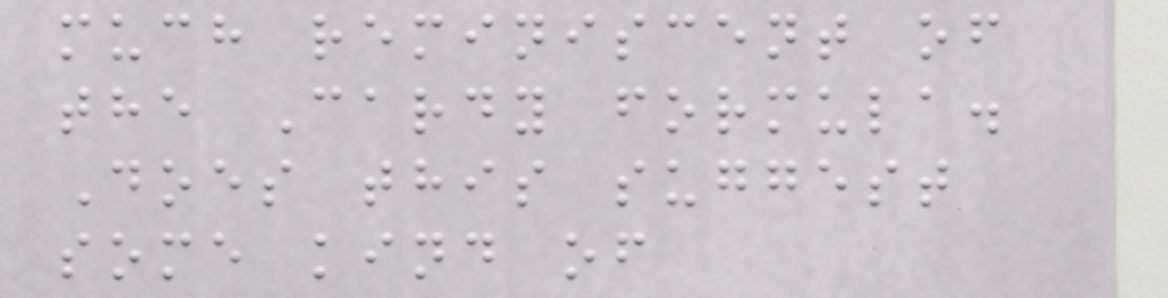much reminiscent of
the Cardy formula.
Does this suggest
some kind of
